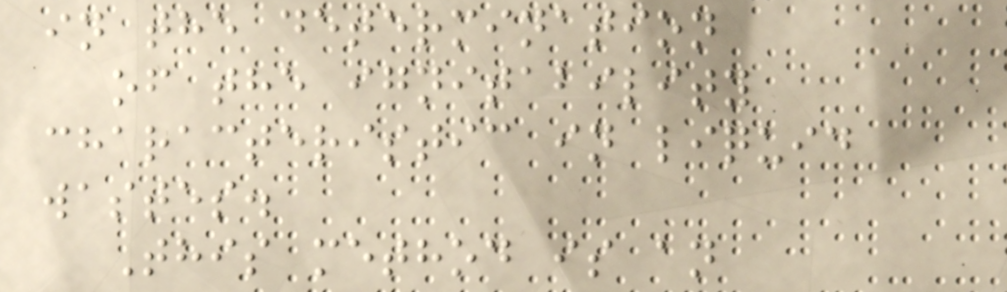in the determination
of the ignitability
characteristic in liquid
wastes.
This method is an
